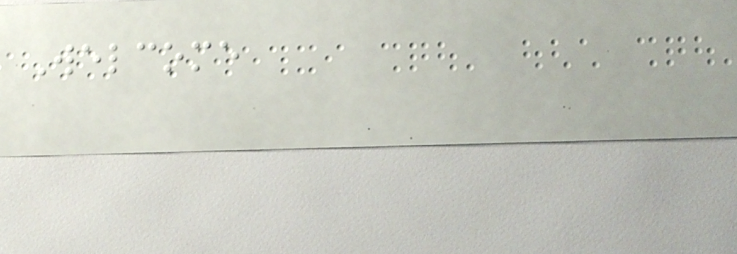Welcome
